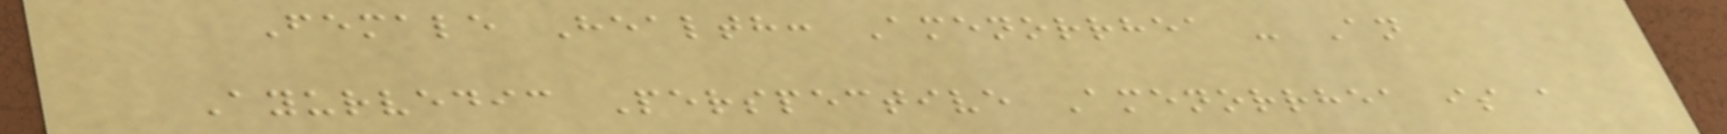Female Health: Amenorrhea - An
Ayurvedic Perspective Amenorrhea is a
